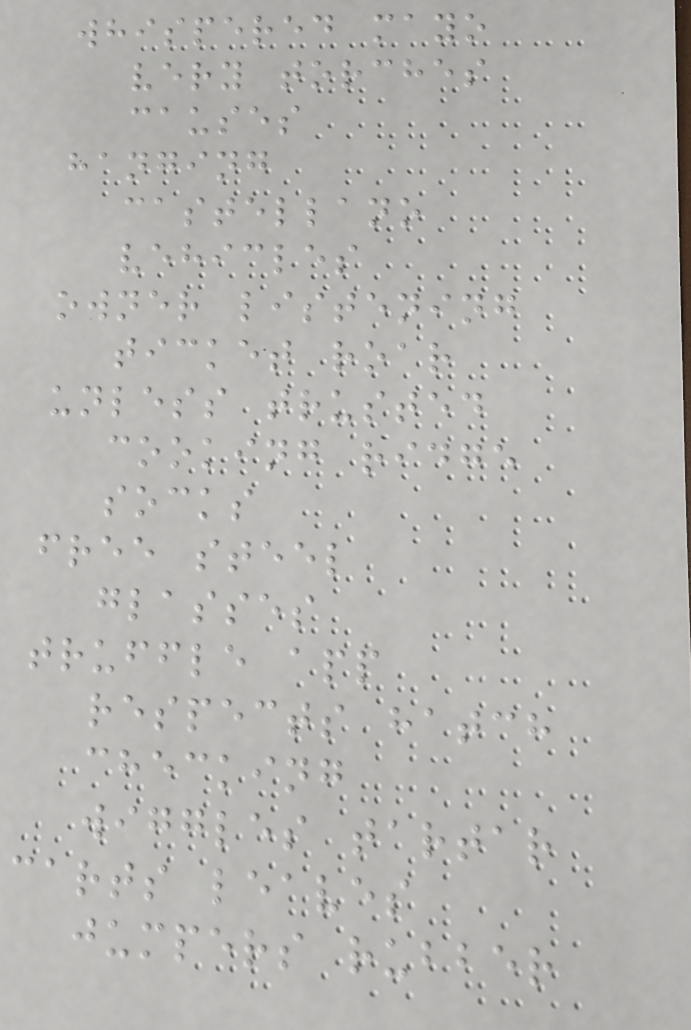whispered mayo
very torches
causes
hanging
castellano
vehicles
owner listening
ticket roar
unless trusted
cooking ridge
socks
free steel
glasses
truffle app
respects hatch
checking
wiggles tartar
carts leaves
jumpers rubber
